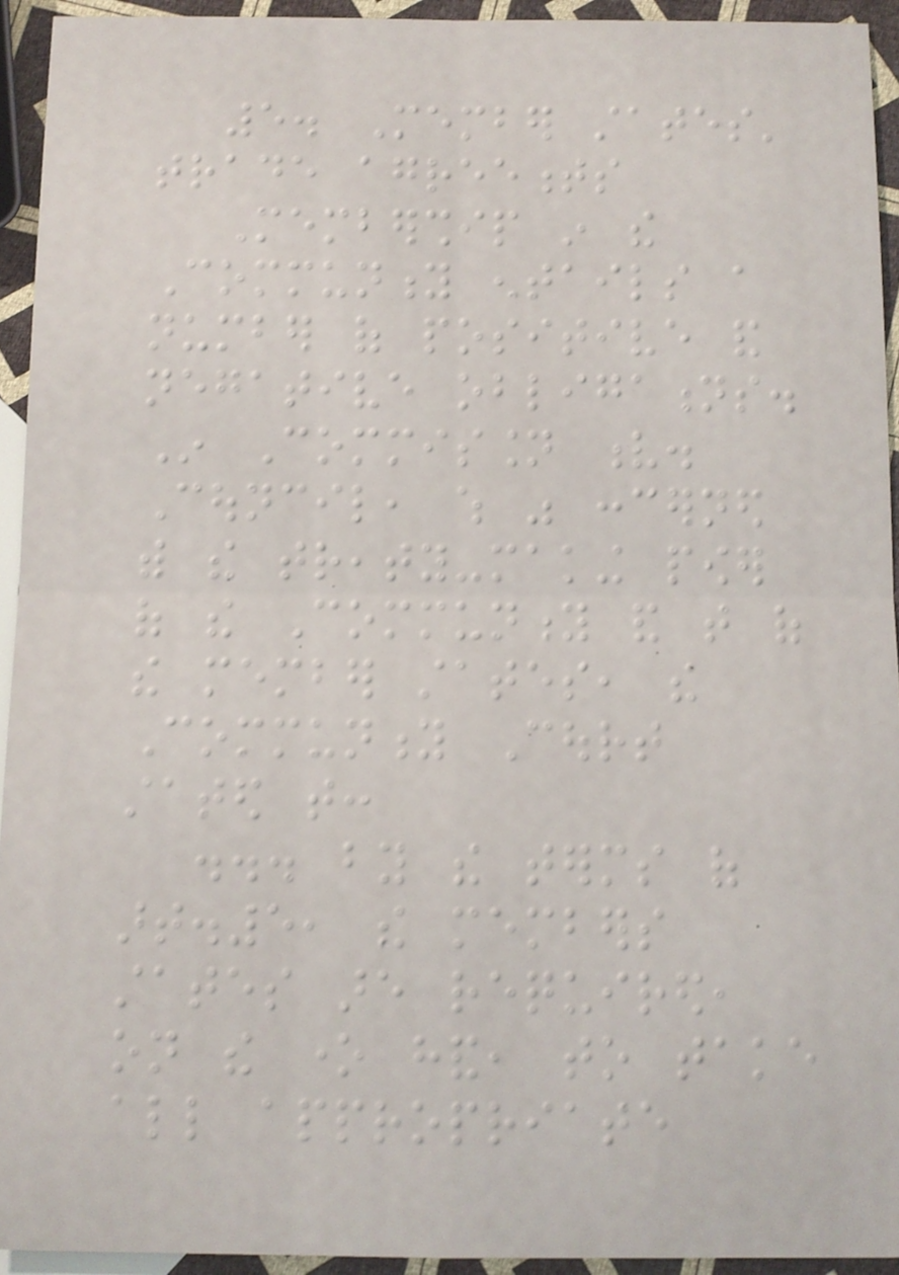5. Member states'
trade agreements
Membership in the
Community entails a
number of positive and
negative obligations.
In Commission v.
Council, which was concerned
with the treaty-making power
of the Community and that of
the member states, the
Community Court
stated that:
... by the terms of
art.5, the members
states are required,
on the one hand, to take
all appropriate
